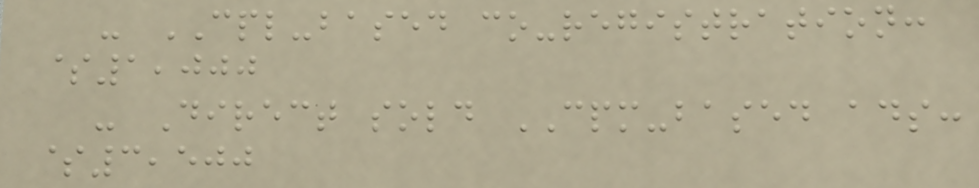- CPL-based co-registration:
$1,000
- Direct sold CPM-based ads:
$3,500
